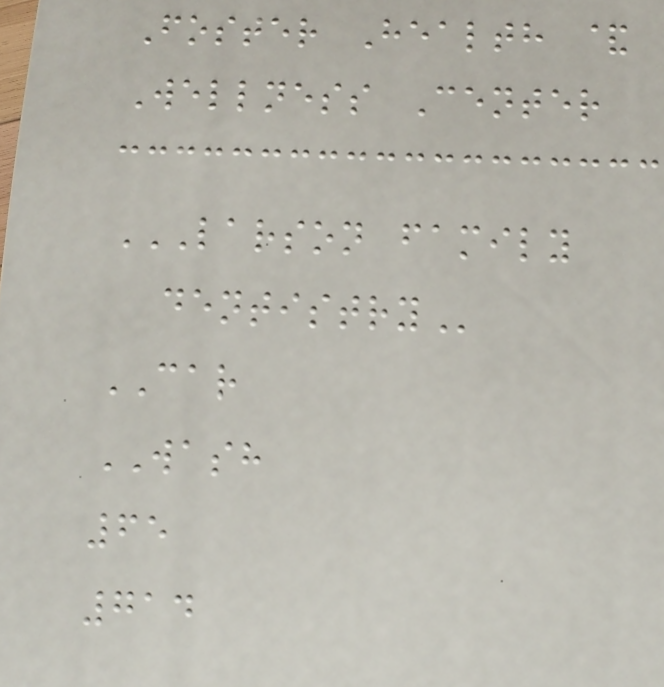Foster Health &
Wellness Center
LARSON FAMILY
DENTISTRY
CAR
WASH
65
714
